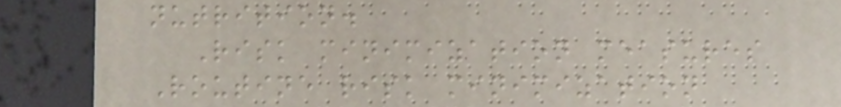nutrition.
Risk minimization measures
Routine risk minimization
